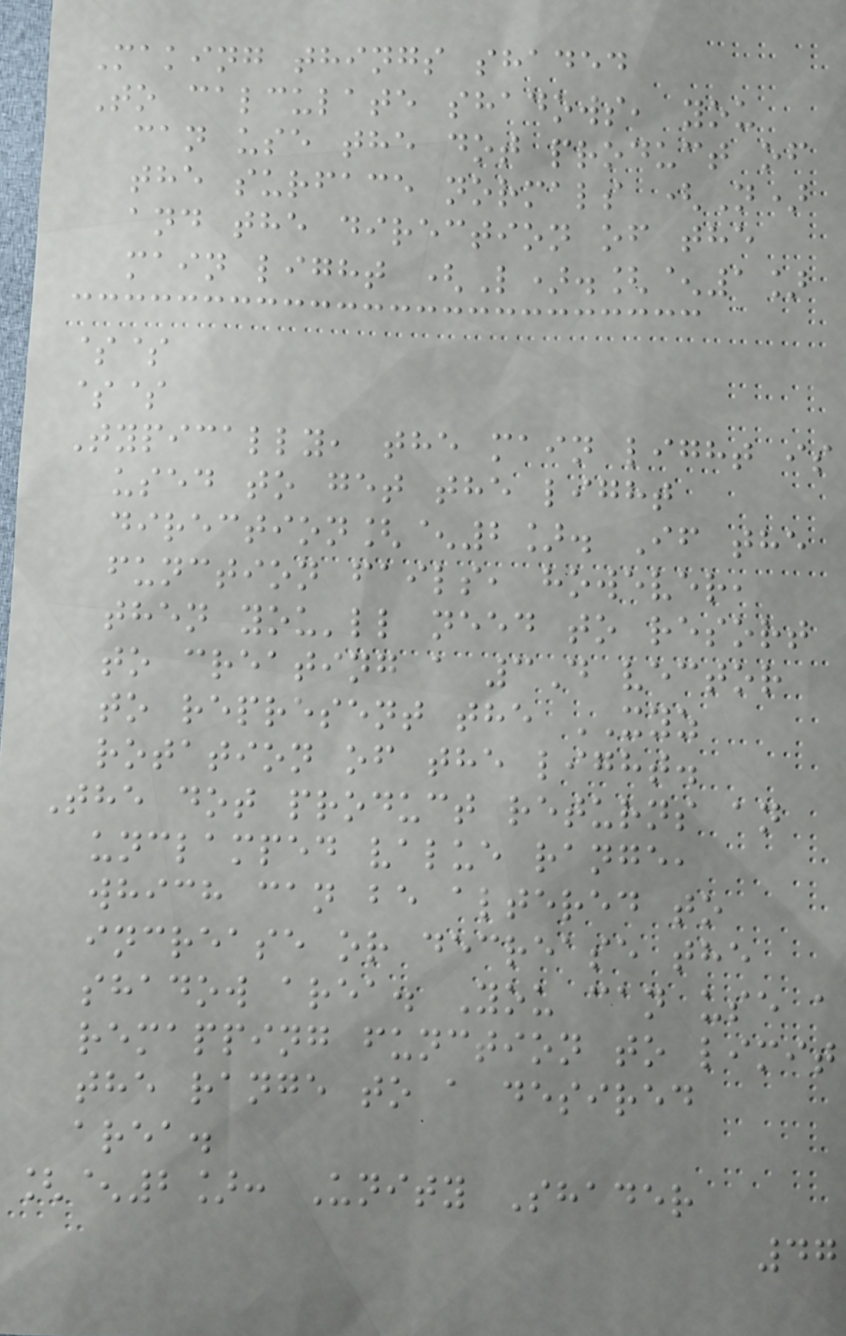Making things shaded
To calculate shadows, you
can use the dot product of
the surface normals (N)
and the direction of the
main light (L).[^1]
$$
$$
Typically, the main light is
used to get the light
direction[^2]. If the
function fails, however,
then you'll need to resort
to creating a 3D vector
to represent the XYZ
rotation of the light.
The dot product returns an
unclamped value range,
which can be altered to
increase or decrease the
shadow area. You can use a
remapping function to limit
the range to a desired
area.
[^2]: Unity Shader
47
